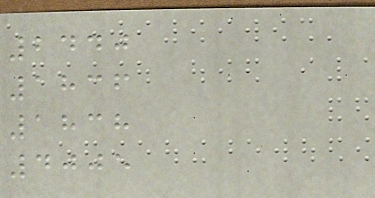2440
1836
1838
4005
